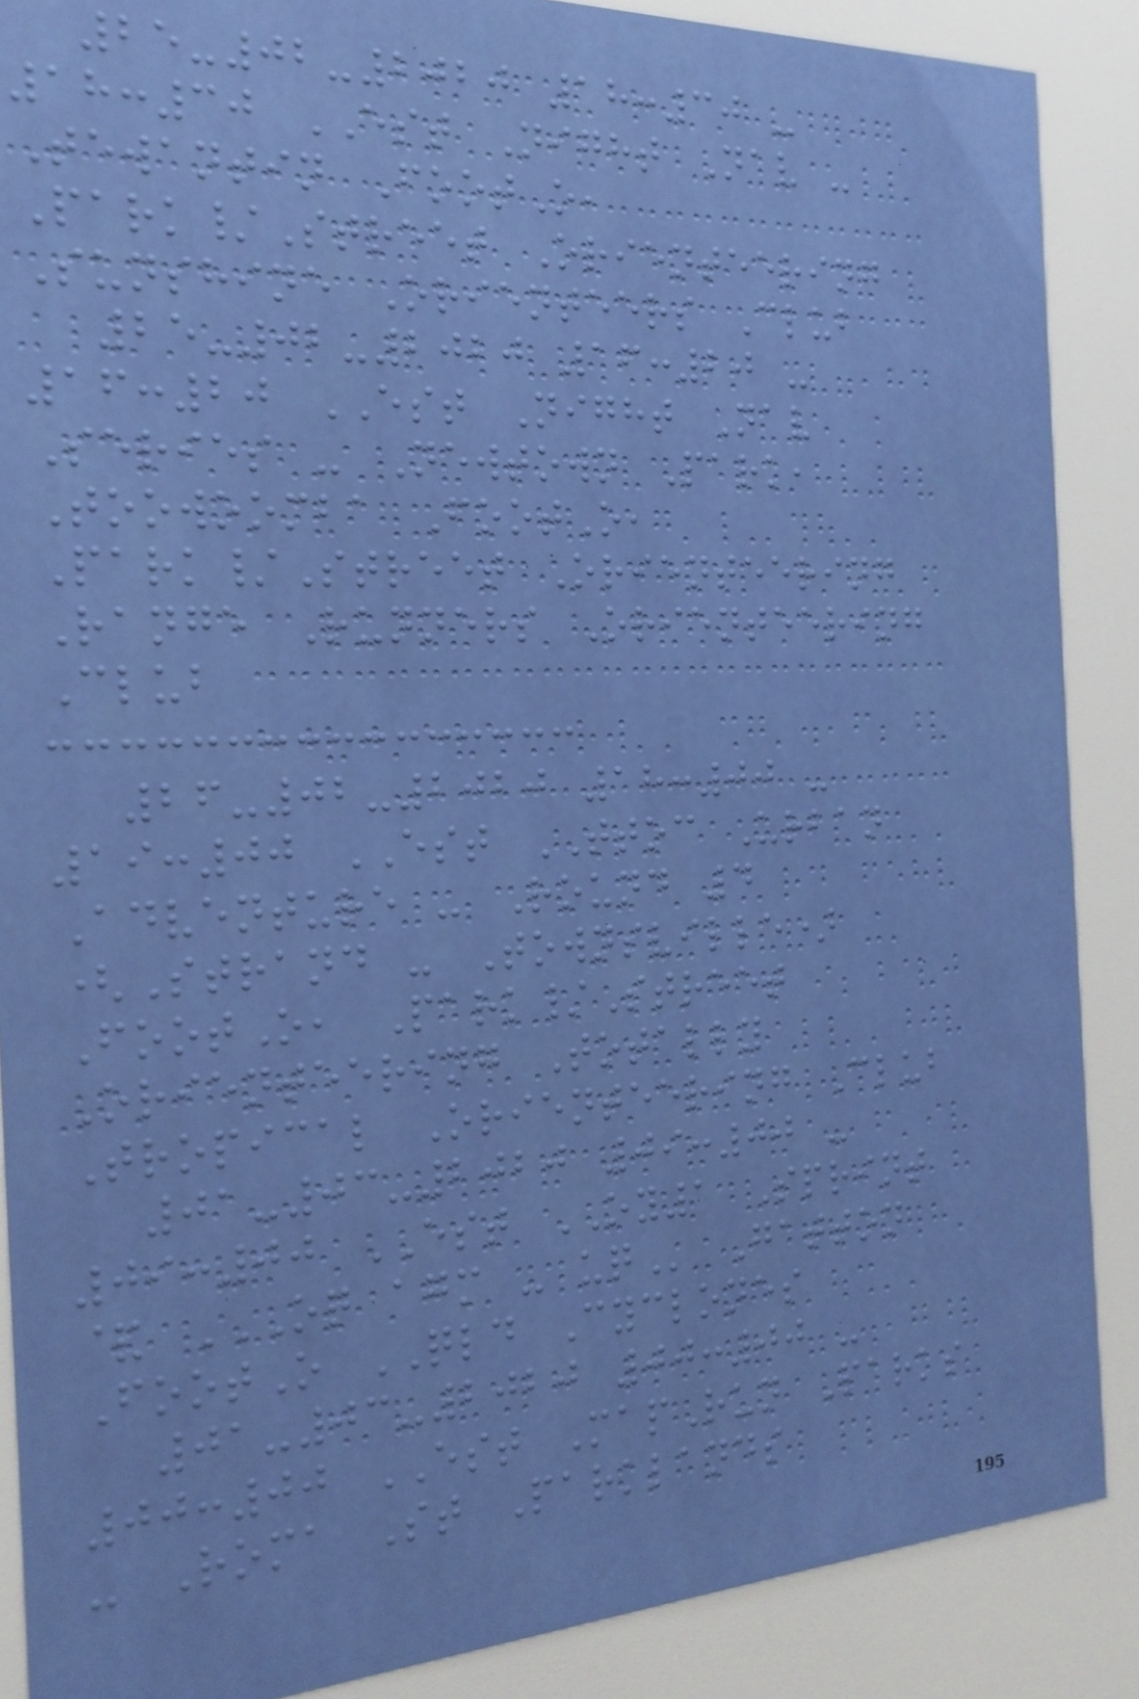25-02-2020 18:30 -
18:30 EST Night Nav -
Tewantin FootO,
Park/Street Orienteering
Sunshine Orienteers Club
25-02-2020 16:20 -
16:20 EST Night Nav
Series - Newtown Park,
Toowoomba FootO,
Park/Street Orienteering
Range Runners Orienteering
Club
26-02-2020 18:00 -
19:00 EST TTOC Urban
Adventure - Round 4
(Strand - Townsville)
FootO, Park/Street
Orienteering Totally
Tropical Orienteering Club
01-03-2020 09:00 -
09:00 EST OY1 Sprint
& OQ AGM - UQ Gatton
FootO QLD Cyclones
01-03-2020 00:00 -
00:00 EST MapRun Parks
- Roma St Parklands
